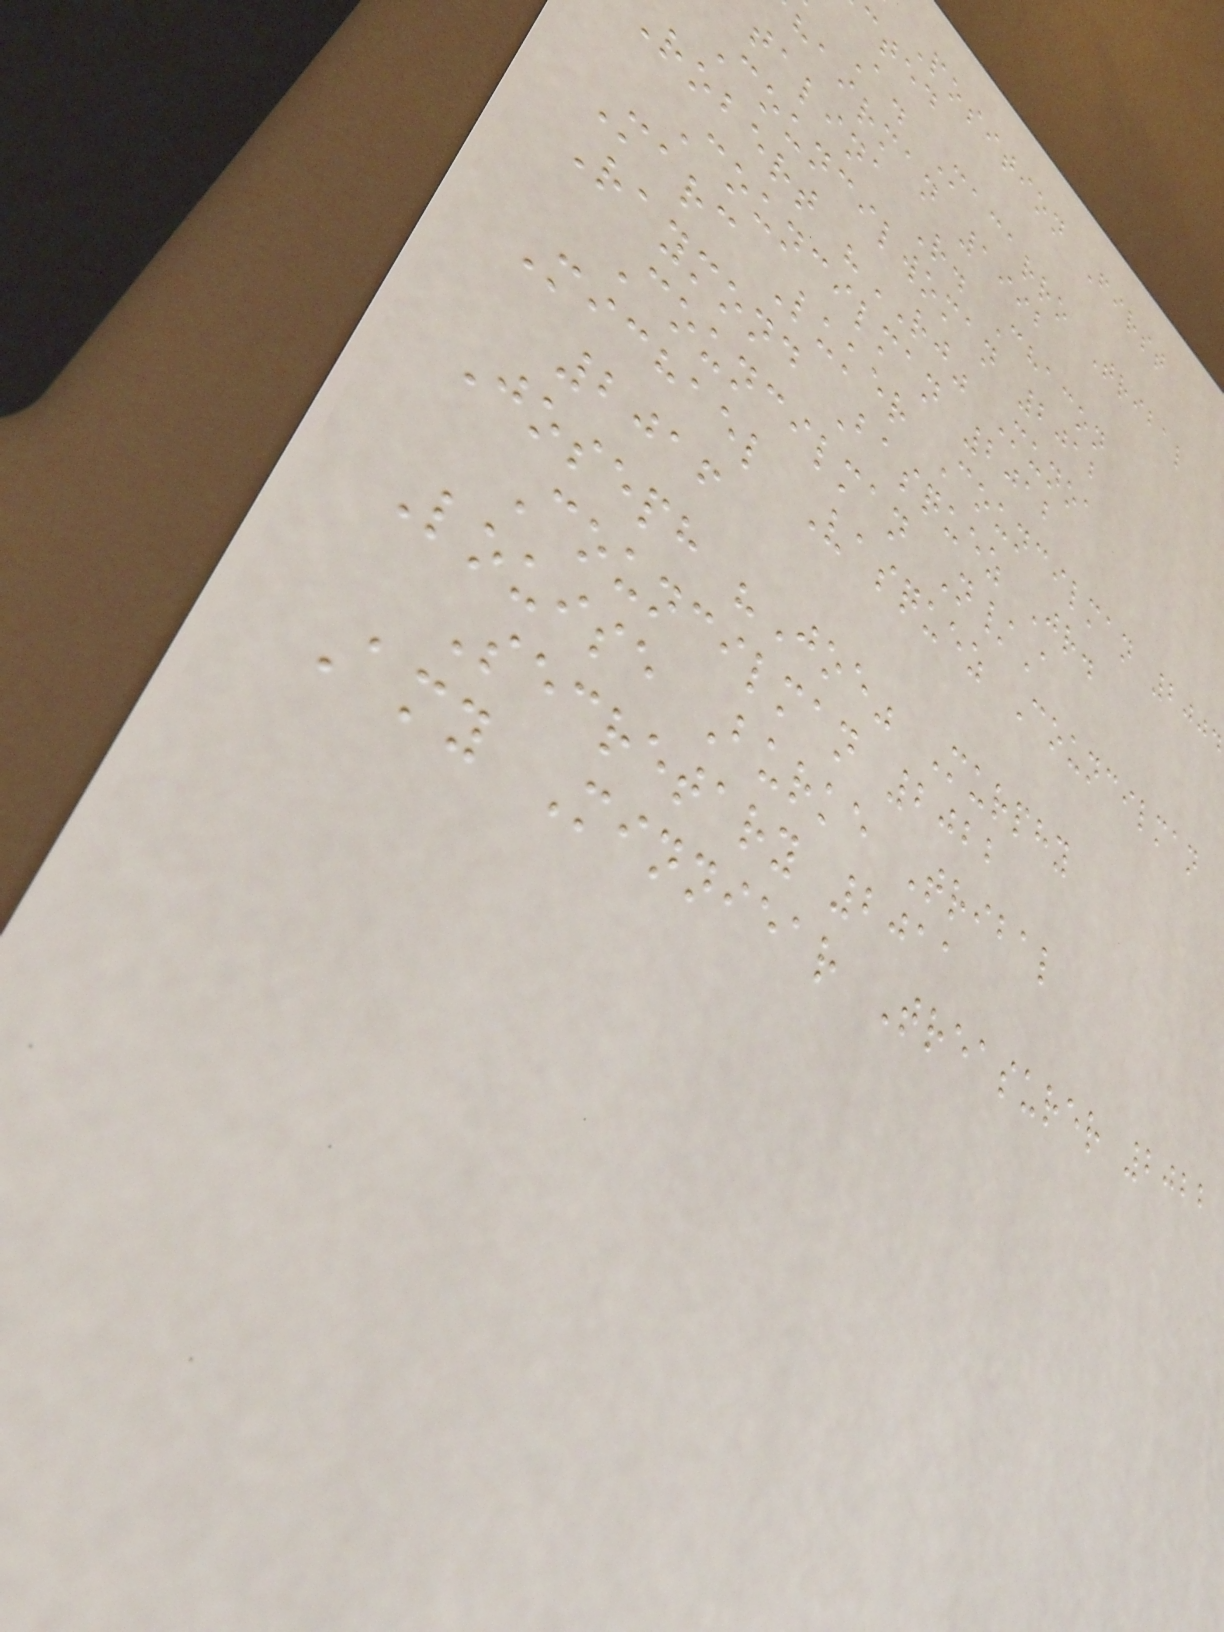Position First
cted
A. Macarro Tribal
hairman 1992
talina R. Chacon
Councilwoman 2012
robert "RJ" Munoa
Councilman 2012
Marc Luker Councilman 2004
Raymond Basquez Jr.
Councilman N/A
Michael Vasquez Councilman
2016
Joseph "Joe" Murphy
Councilman 2022
Louise Burke Tribal
Secretary 2011
Amy Minniear Treasurer 2022
